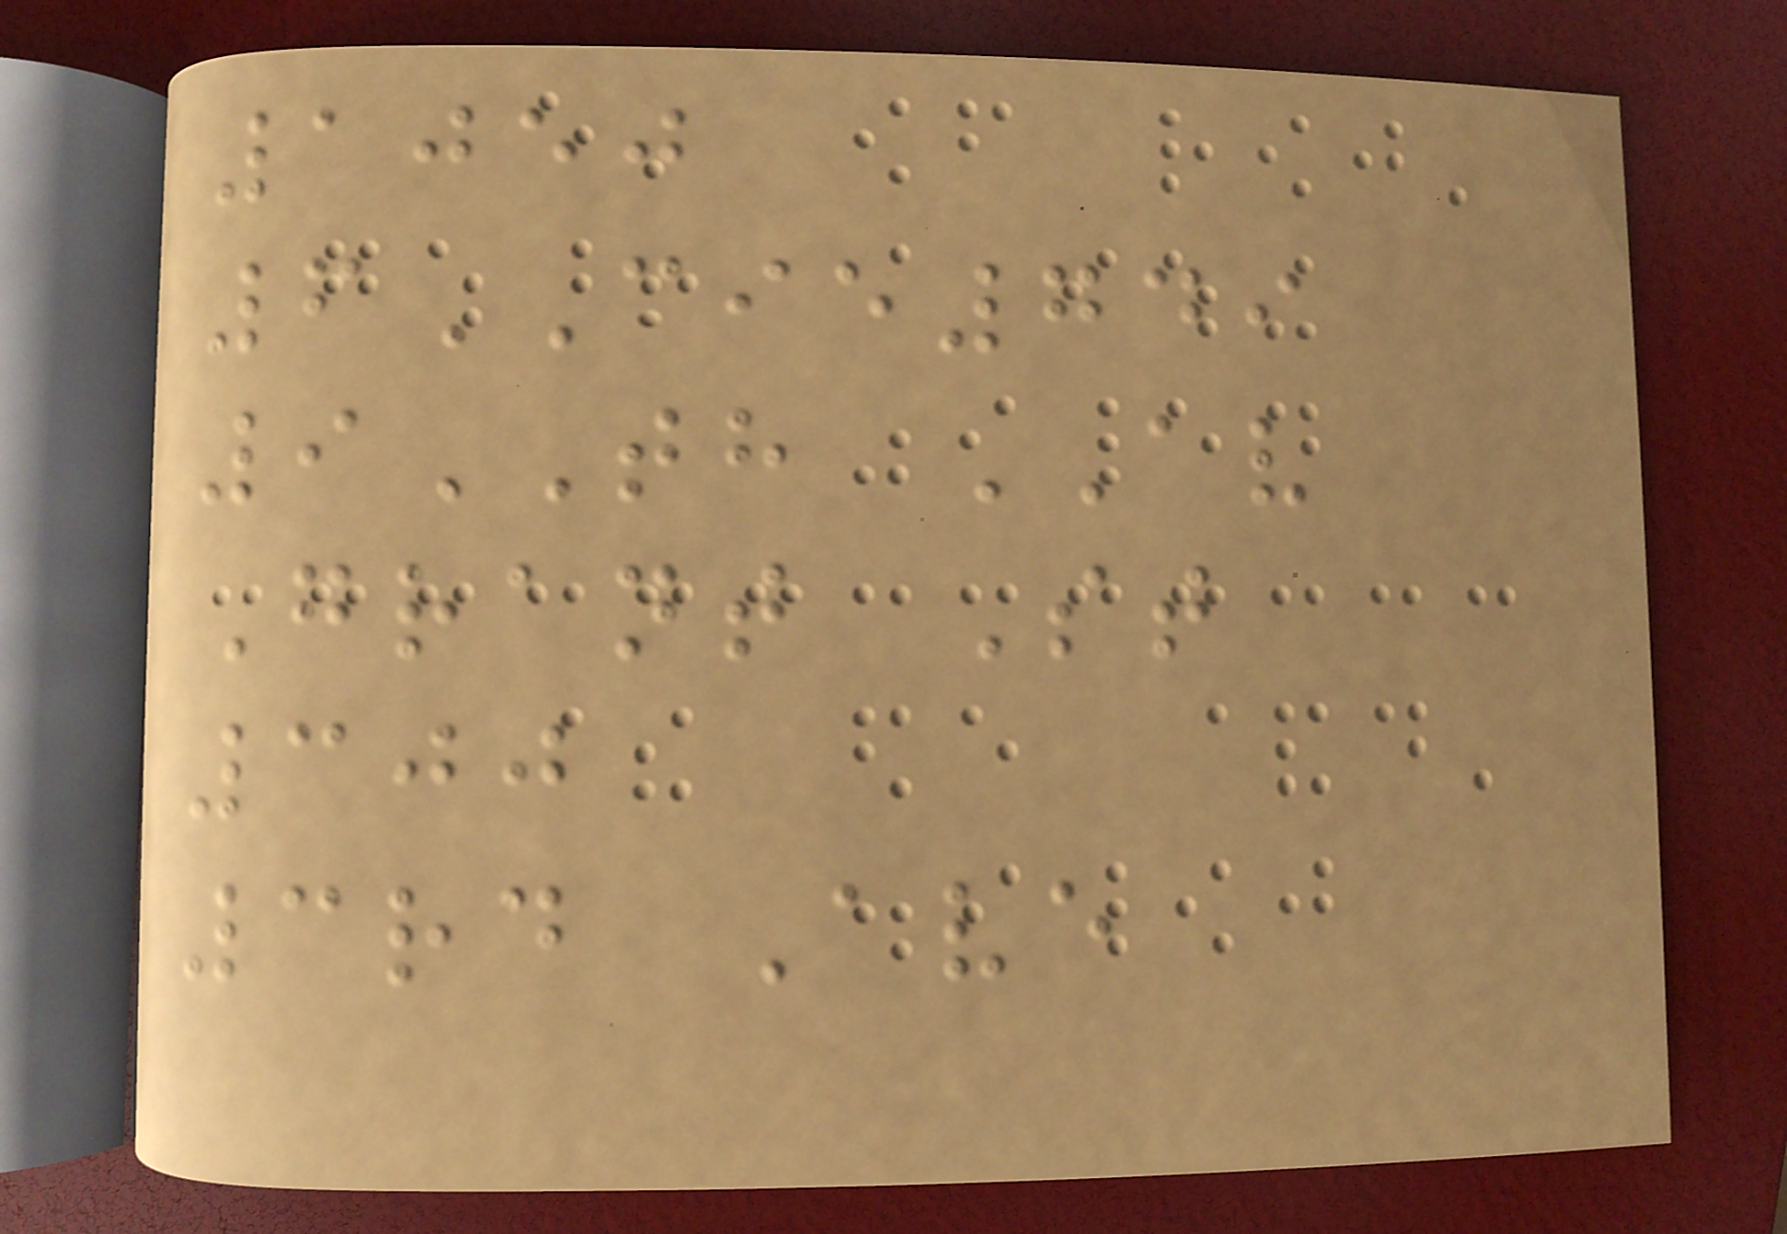1050
6CIE749
9TH AV
Grant St
300
3rd Ave
